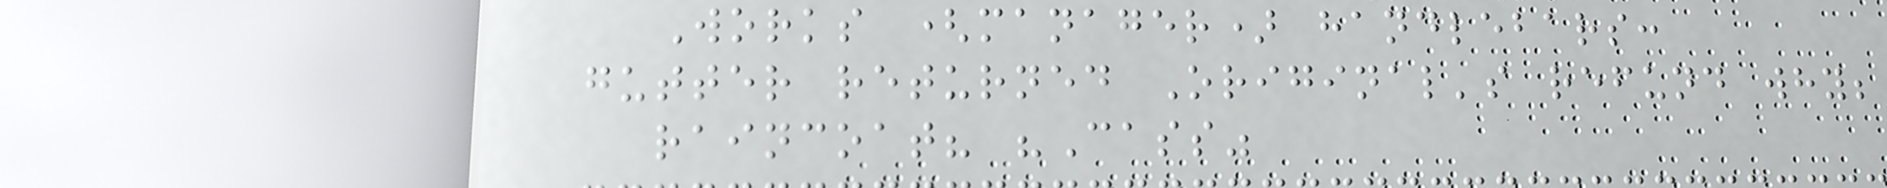Works (manager) handlebars:
gutter returned Original's refund why;
raincoat? "Cass"
